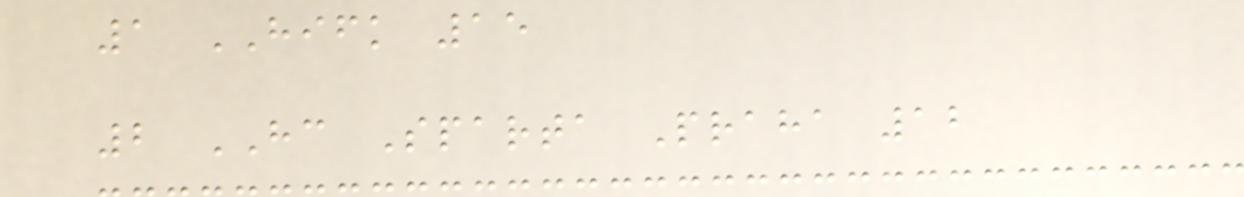1 HIFK 15
2 HC Sparta Praha 12
